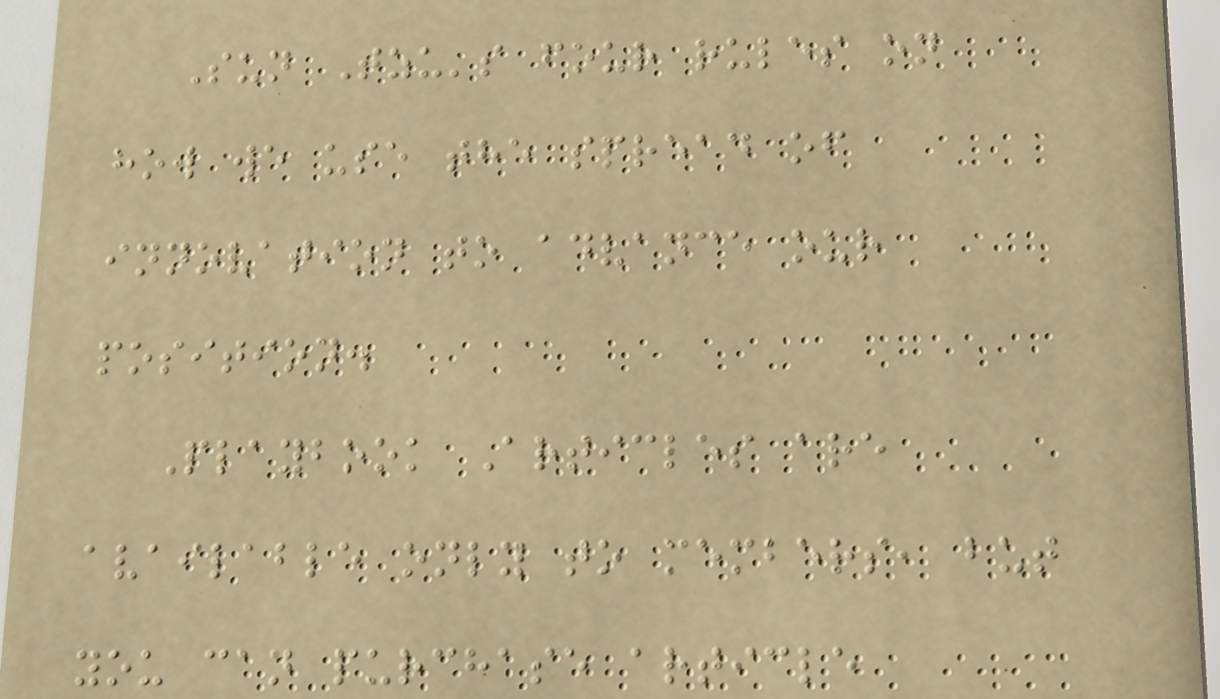Sun Tzu's four rules on
how we use the spread of
innovation to advance our
position.
Playbook Articles are
available only to members, but
you can purchase article
